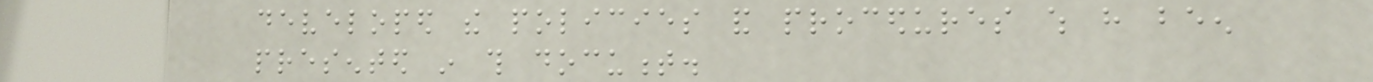developed the policies and procedures which have been
presented in this document.
